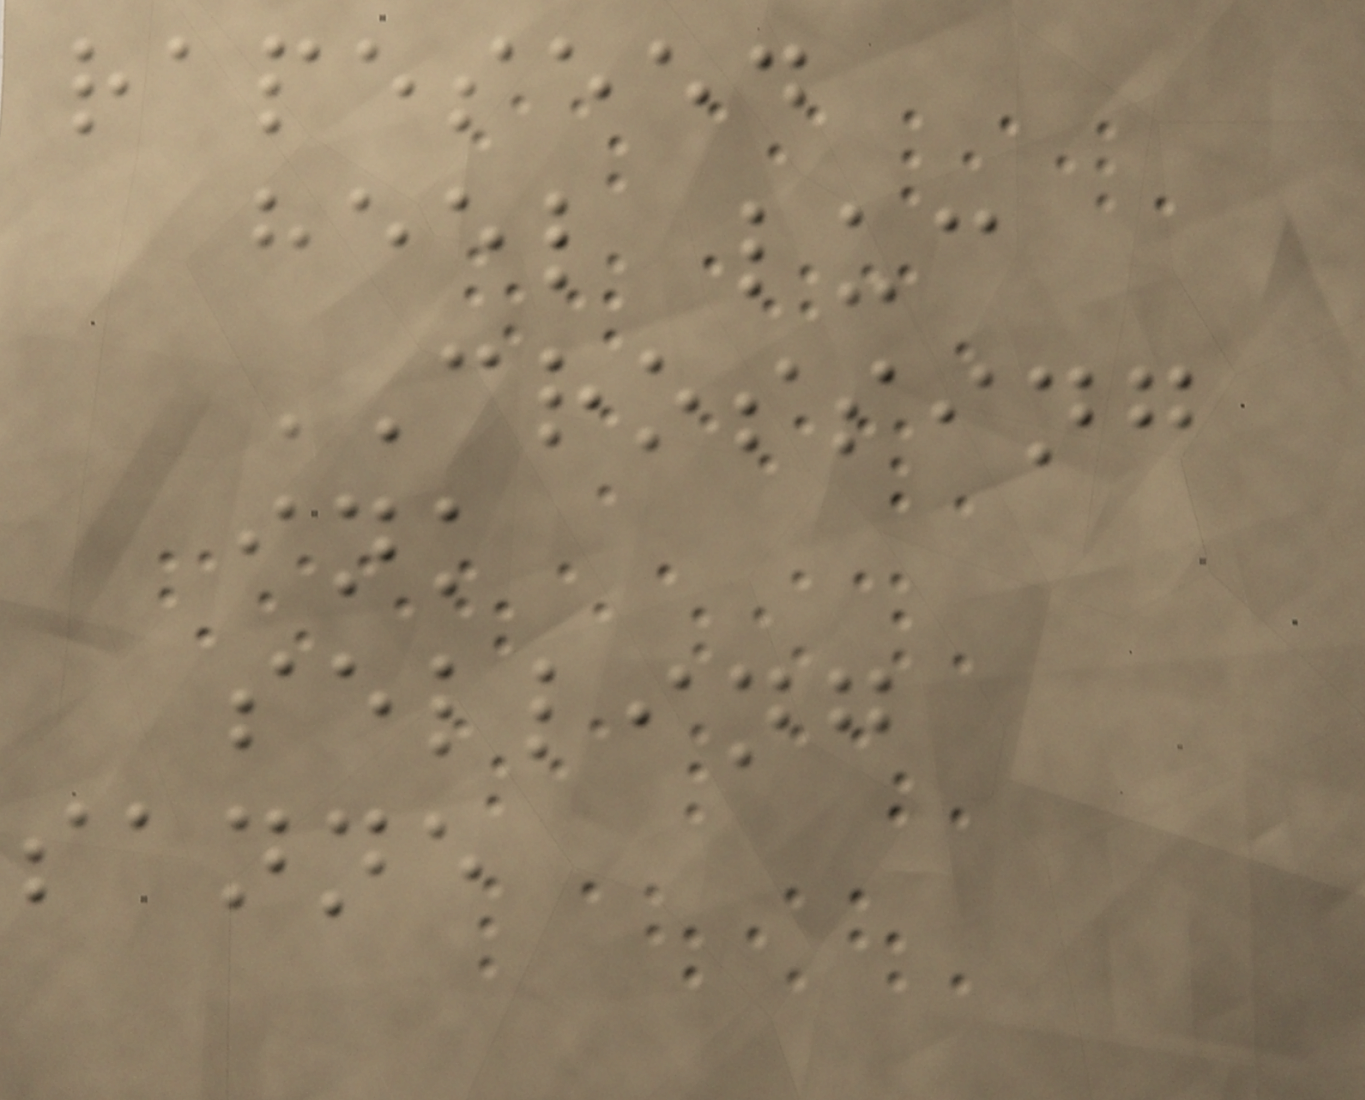rapeseed
heel luc
CROSSING
ink
selling
sanne
